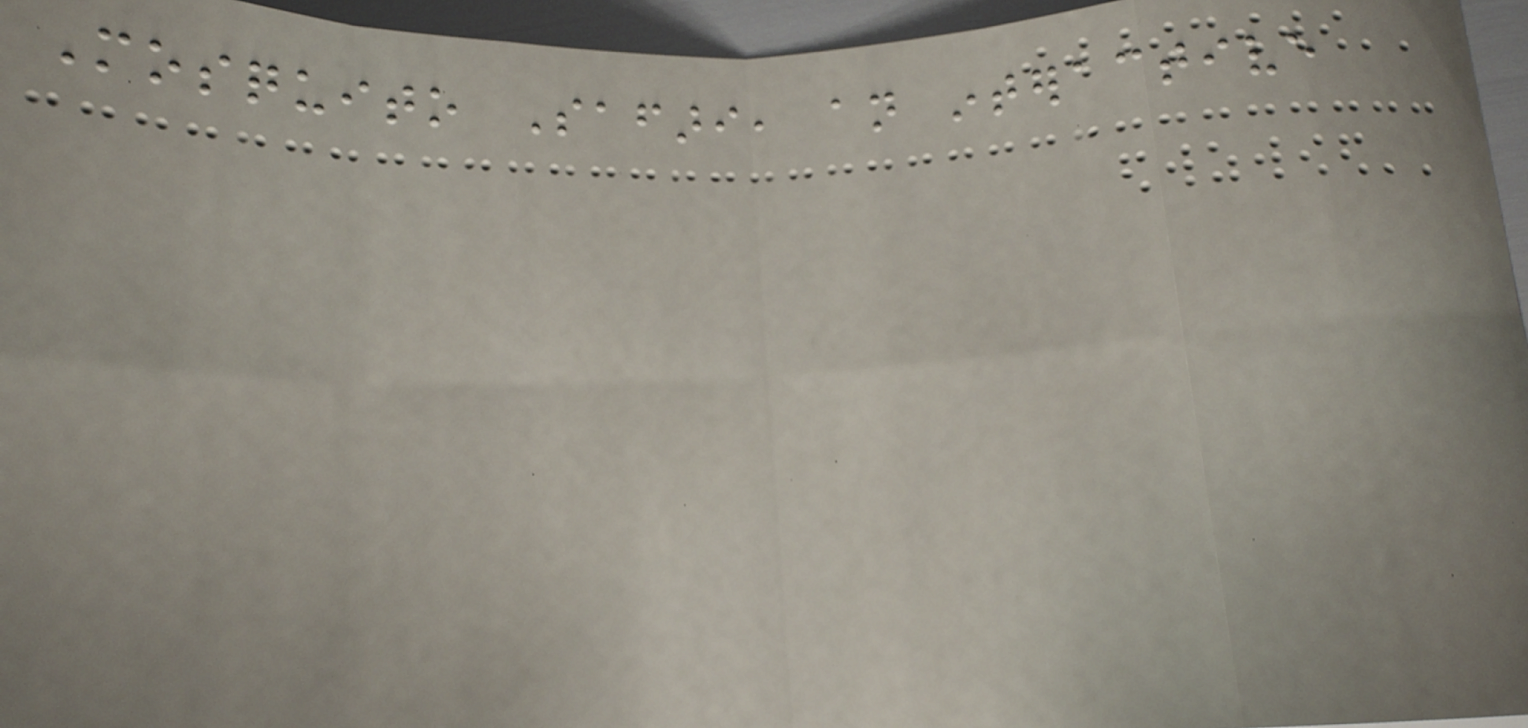Mosquito Safari, an interactive
